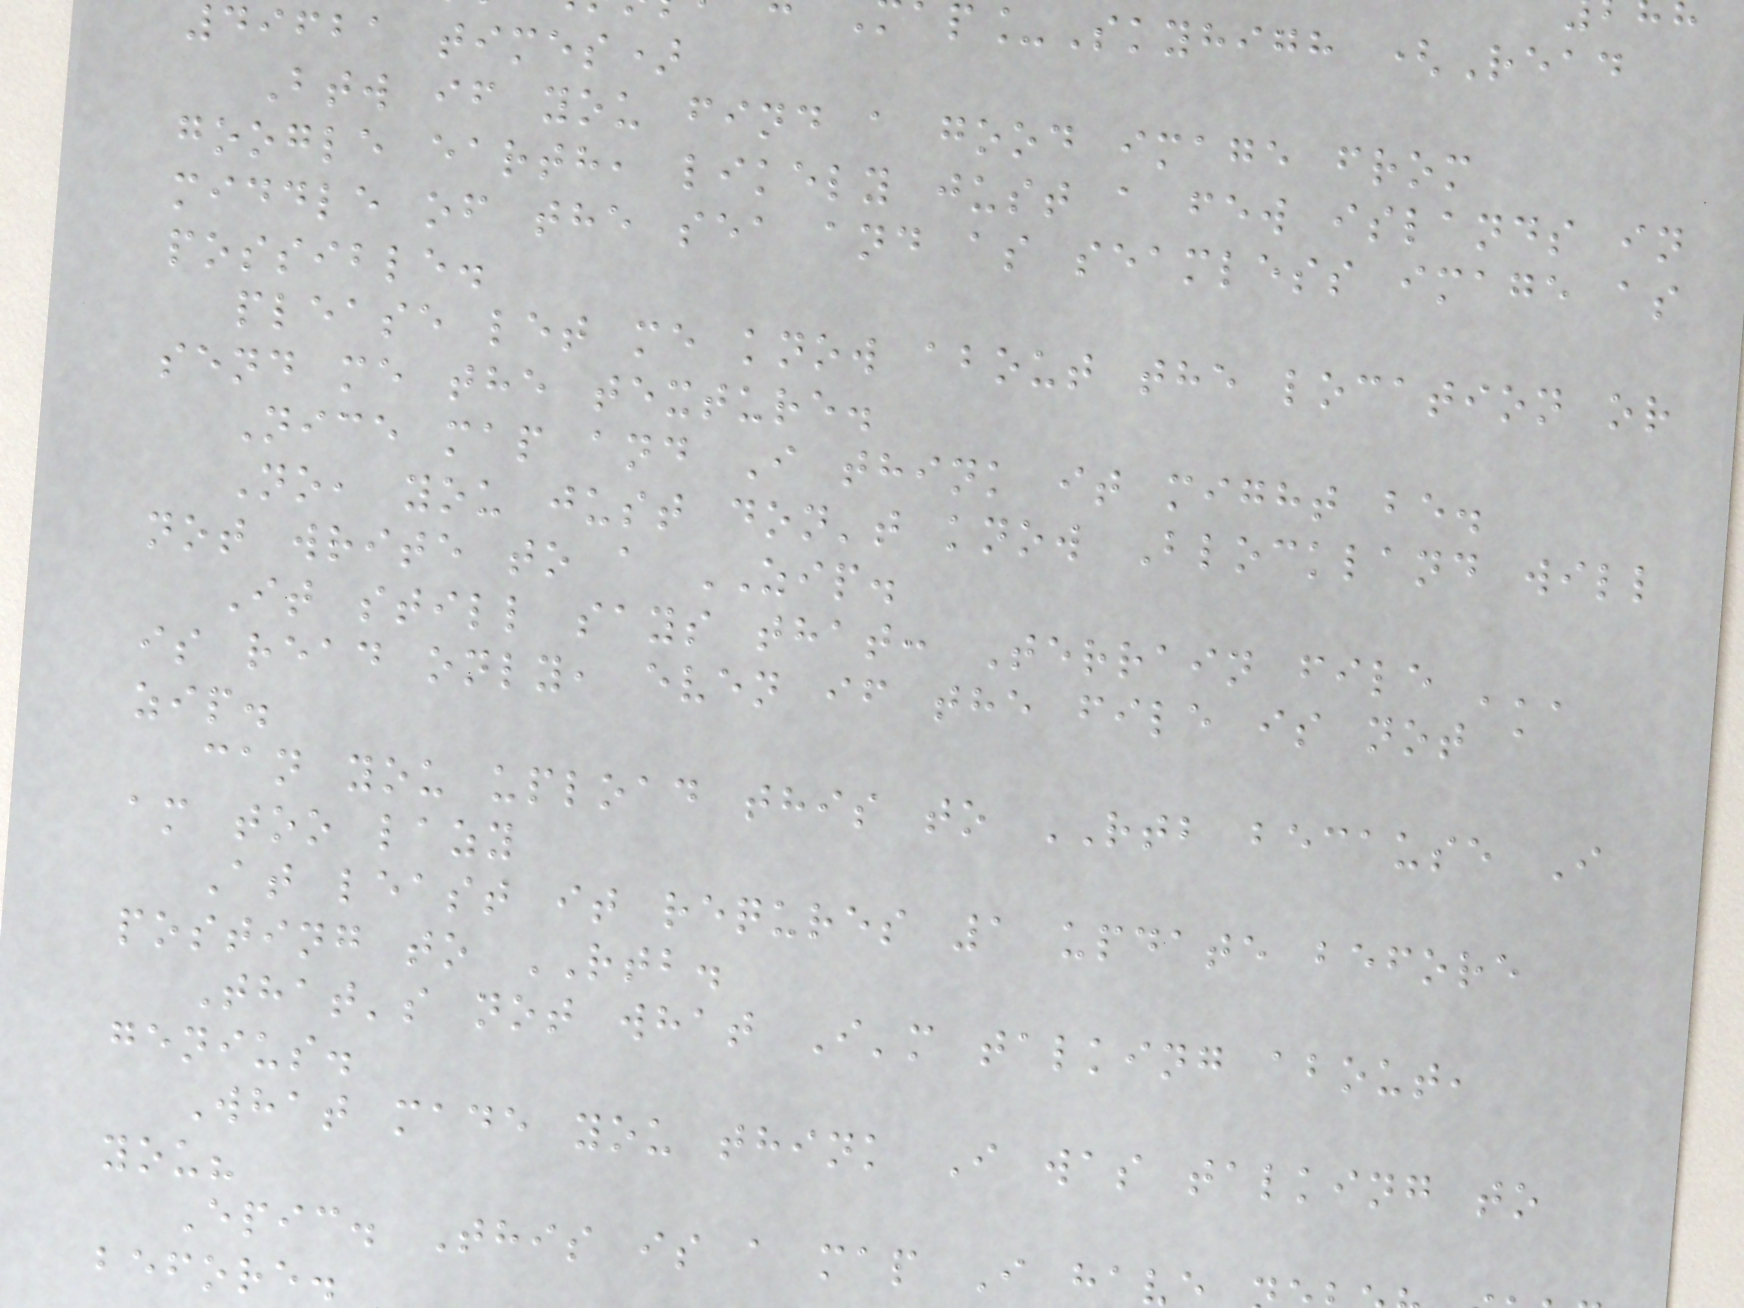p_Skyhigh (Read
49621 times)
Btw if you find a good image from
google earth, likely just a few islands in
middle of the sea and as seamless image as
possible.
please let me know about the location or
send me the texture.
Nice map and I think it might be.
No, you just don't know Blockland will
not write to a ZIP.
It still says that: Terrain file '''
is read only, even if the file is not a
zip.
can you upload this to RTB because I
am too lazy
At least it requres 1 update before
posting to RTB.
That's not what I'm talking about,
genius.
What made you think I was talking to
you?
Epic. This is a map I hav
before.
